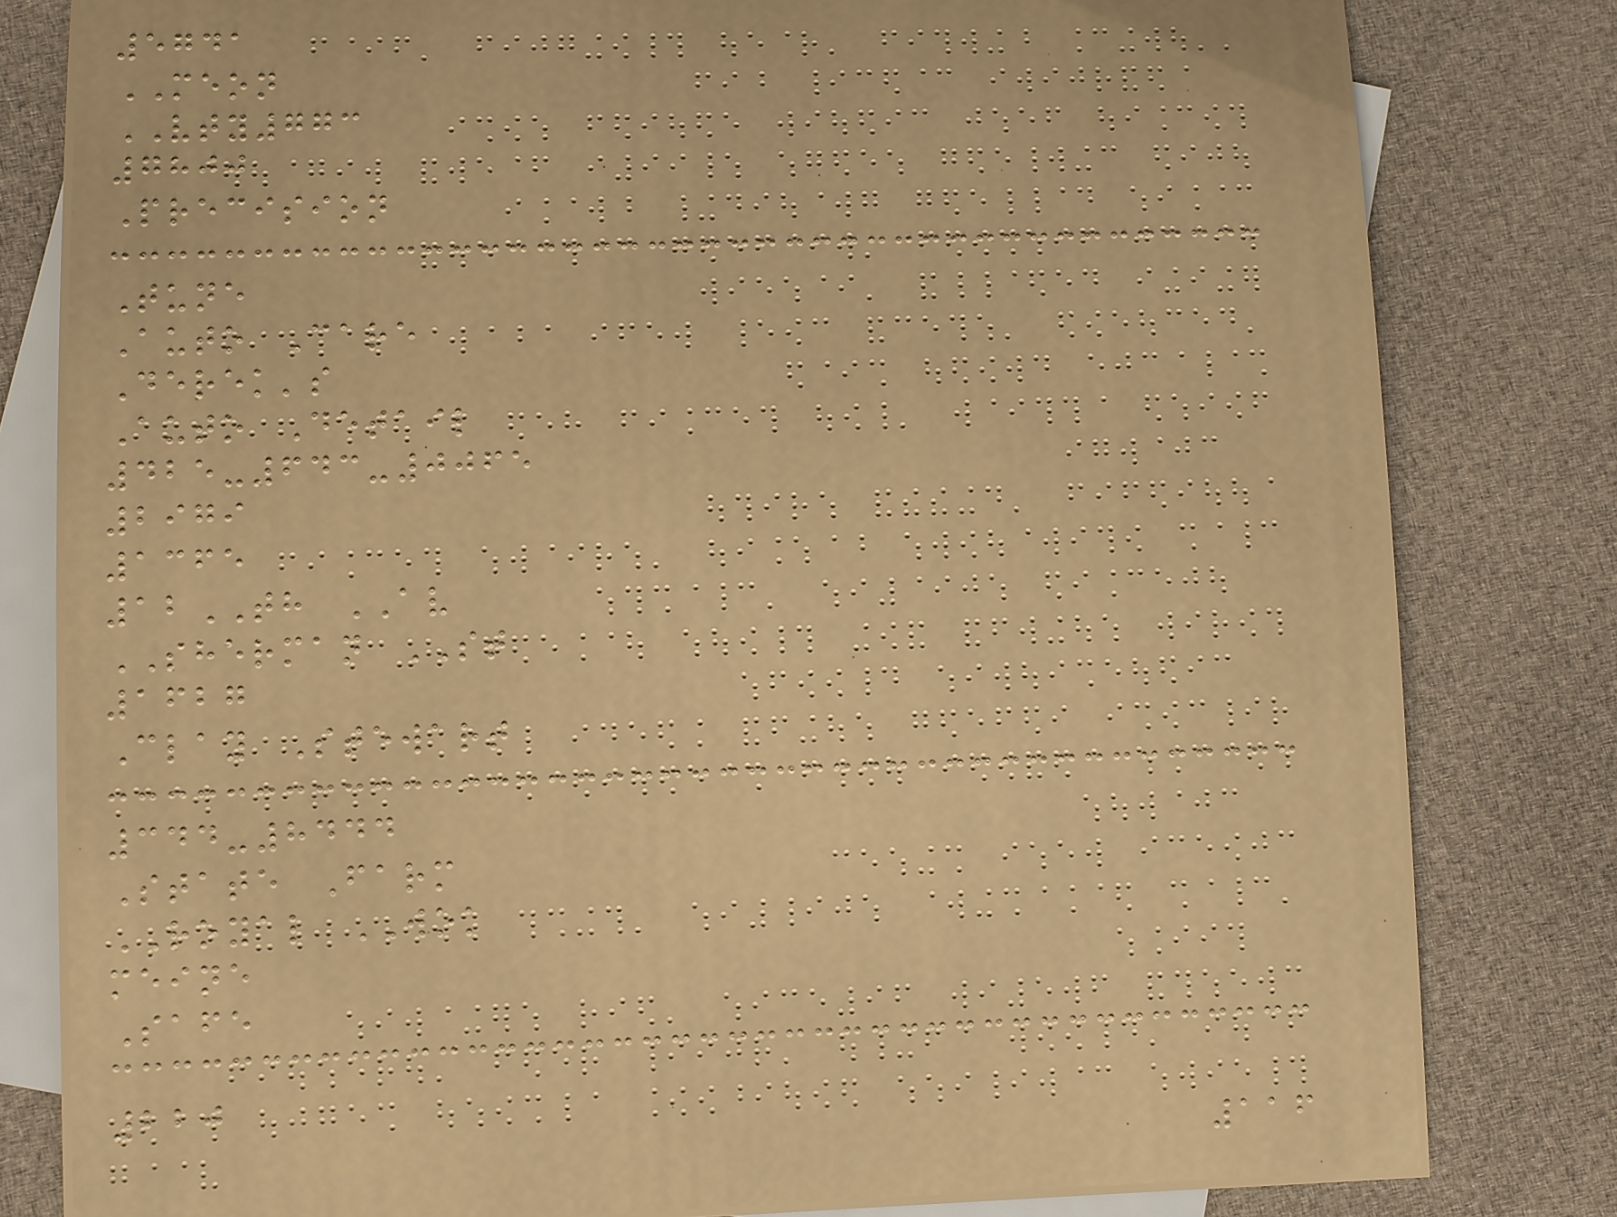5741
MEON
VTY773
7800
Precision
Tune
Auto Care
Derek's
Auto Detail
425-643-0065
2979
1365
12TH AV
SHERMAN ST
1627
Clay Stewart
344-8444
State Farm
ROYAL WOK
meine
Safe
220
116
